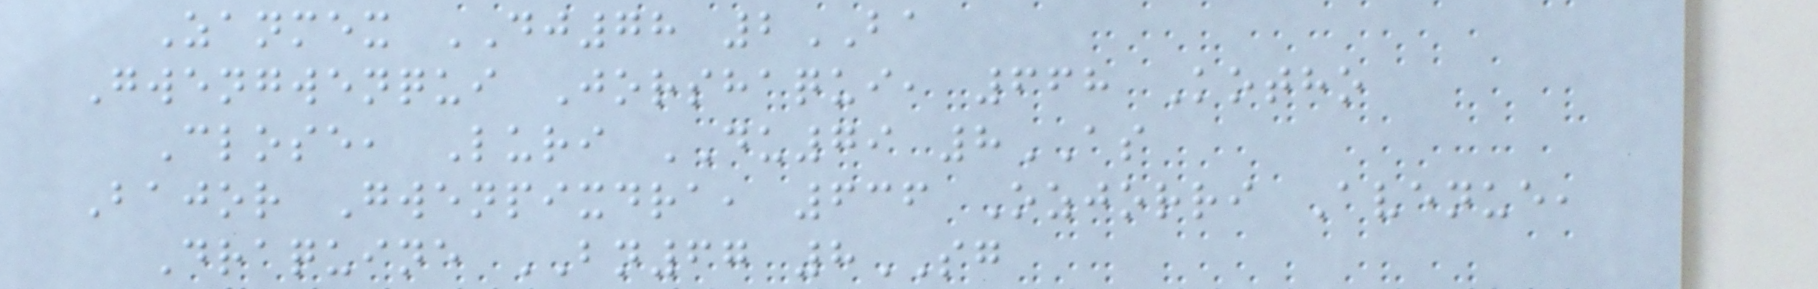Zanmex DJ78 2BA
Gwengwenqui Jorshaqui, 668 Kotho
Close, Luri DU79 8AS
Bajor Gwenpixdra, 636 Ozjorri Avenue,
Draquine BN67 8SG
